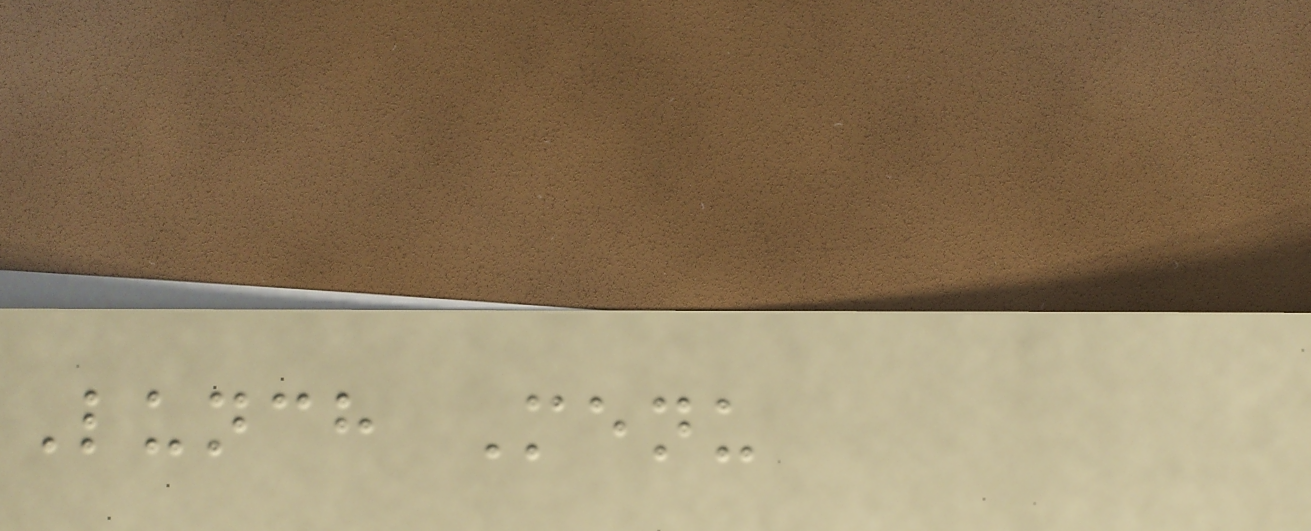Lunch Menu
